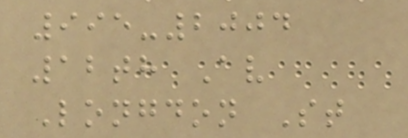995-2004
12th Av
Longdon St
